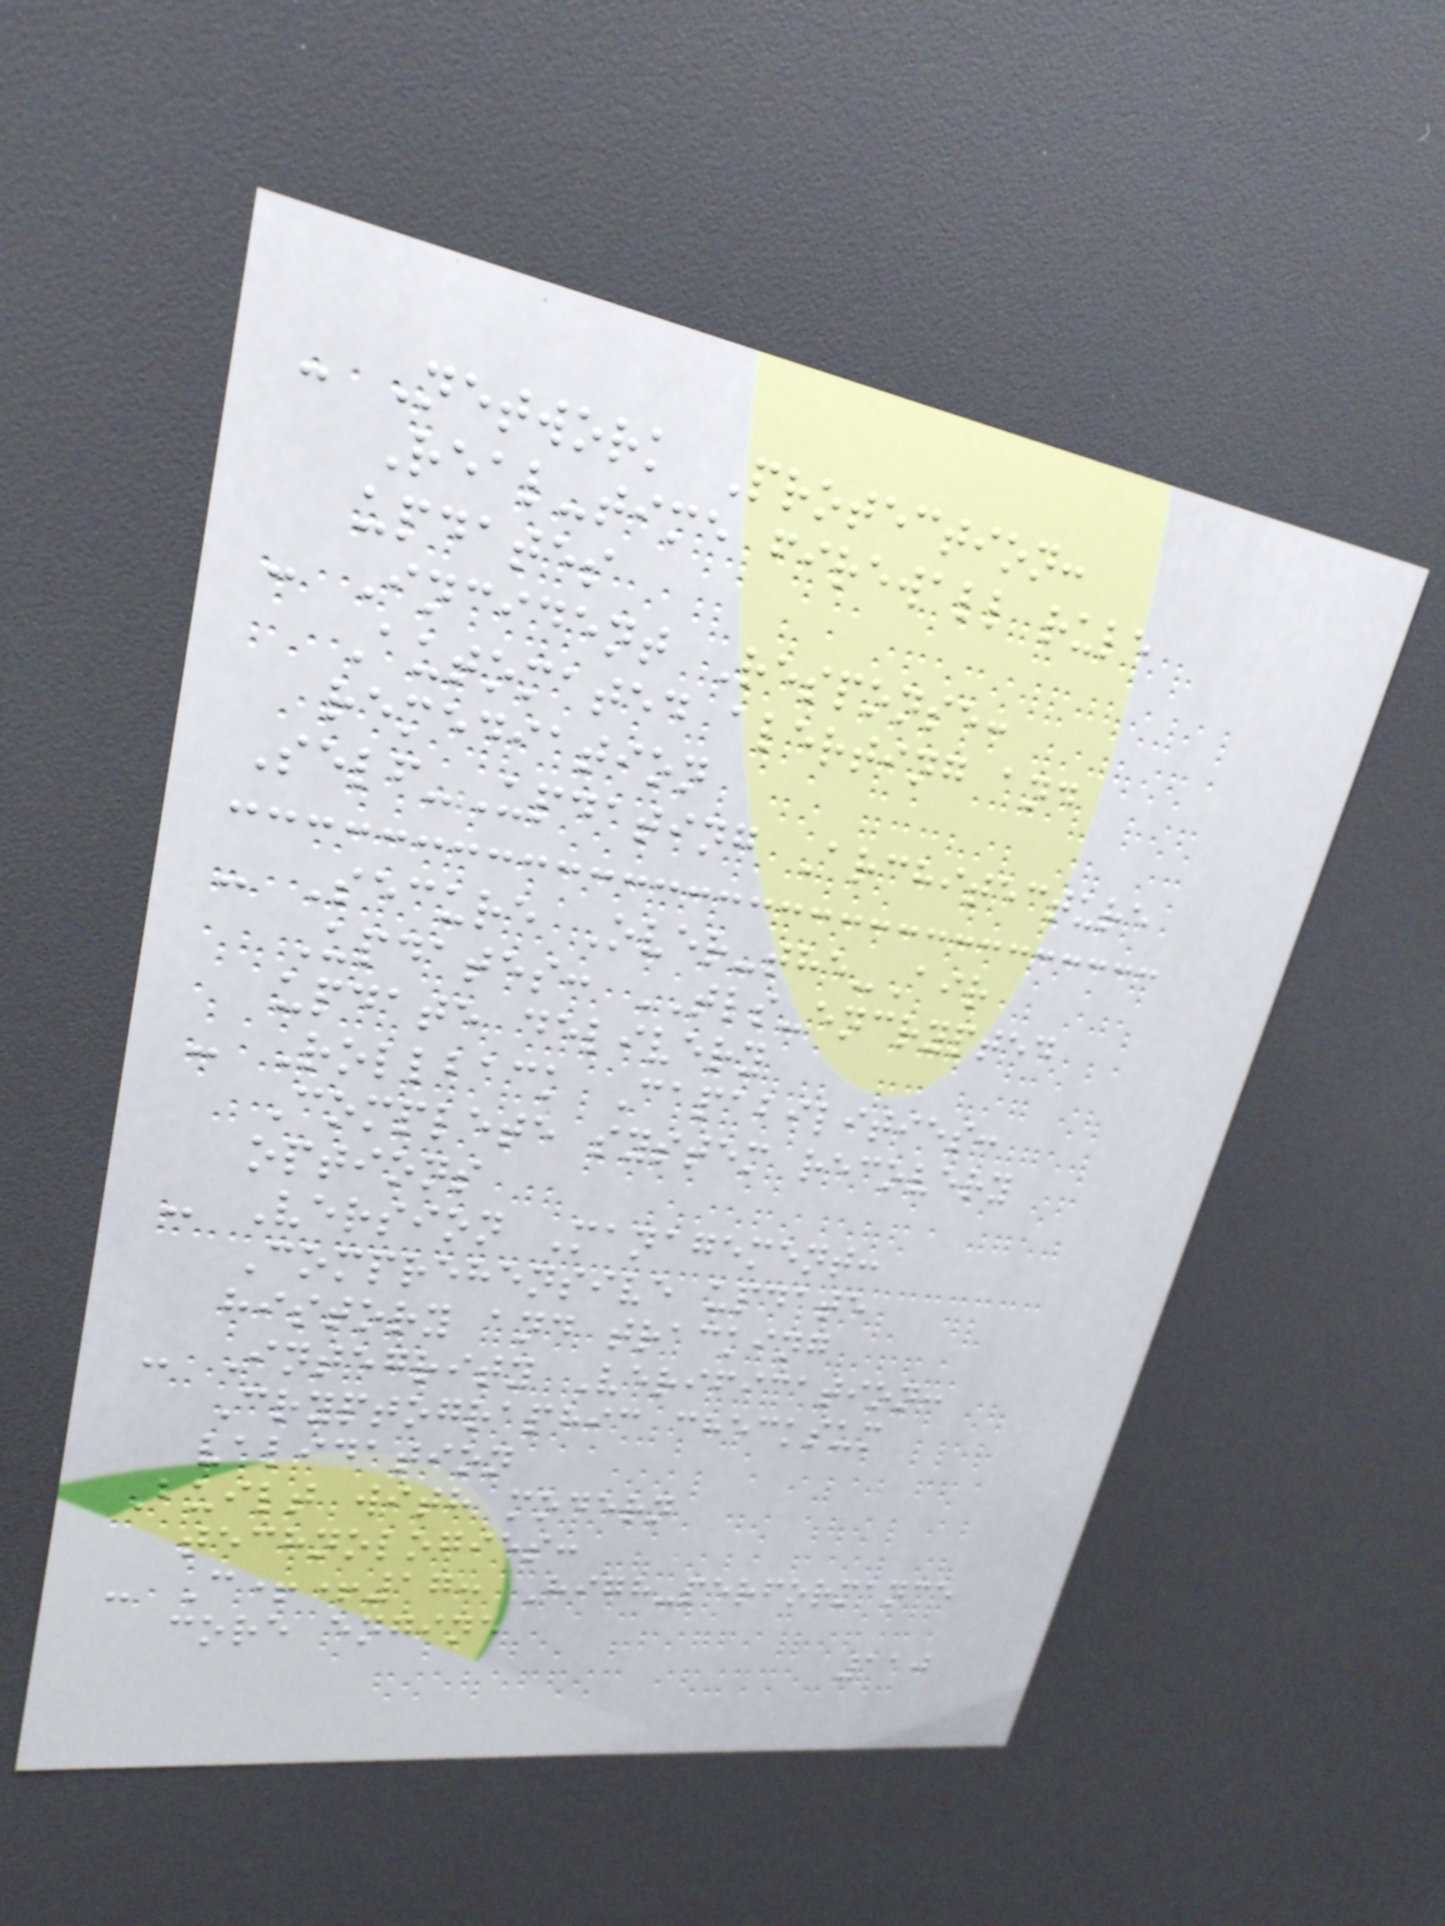- Network Protection:
Real-time firewall rule
updates
- Incident Response:
Automated alerting and
remediation
Self-Updating Architecture
- Secure Over-the-Air
Updates: TLS-encrypted
update delivery
- Rollback Capabilities:
Complete system recovery
options
- Version Management:
Comprehensive update
history and tracking
- Integrity Verification:
Cryptographic checksum
validation
Built with modern
technologies:
- C++17: High-performance
core engine
110
